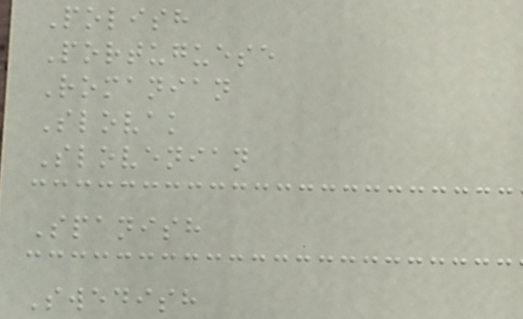Polish
Portuguese
Romanian
Slovak
Slovenian
Spanish
Swedish
